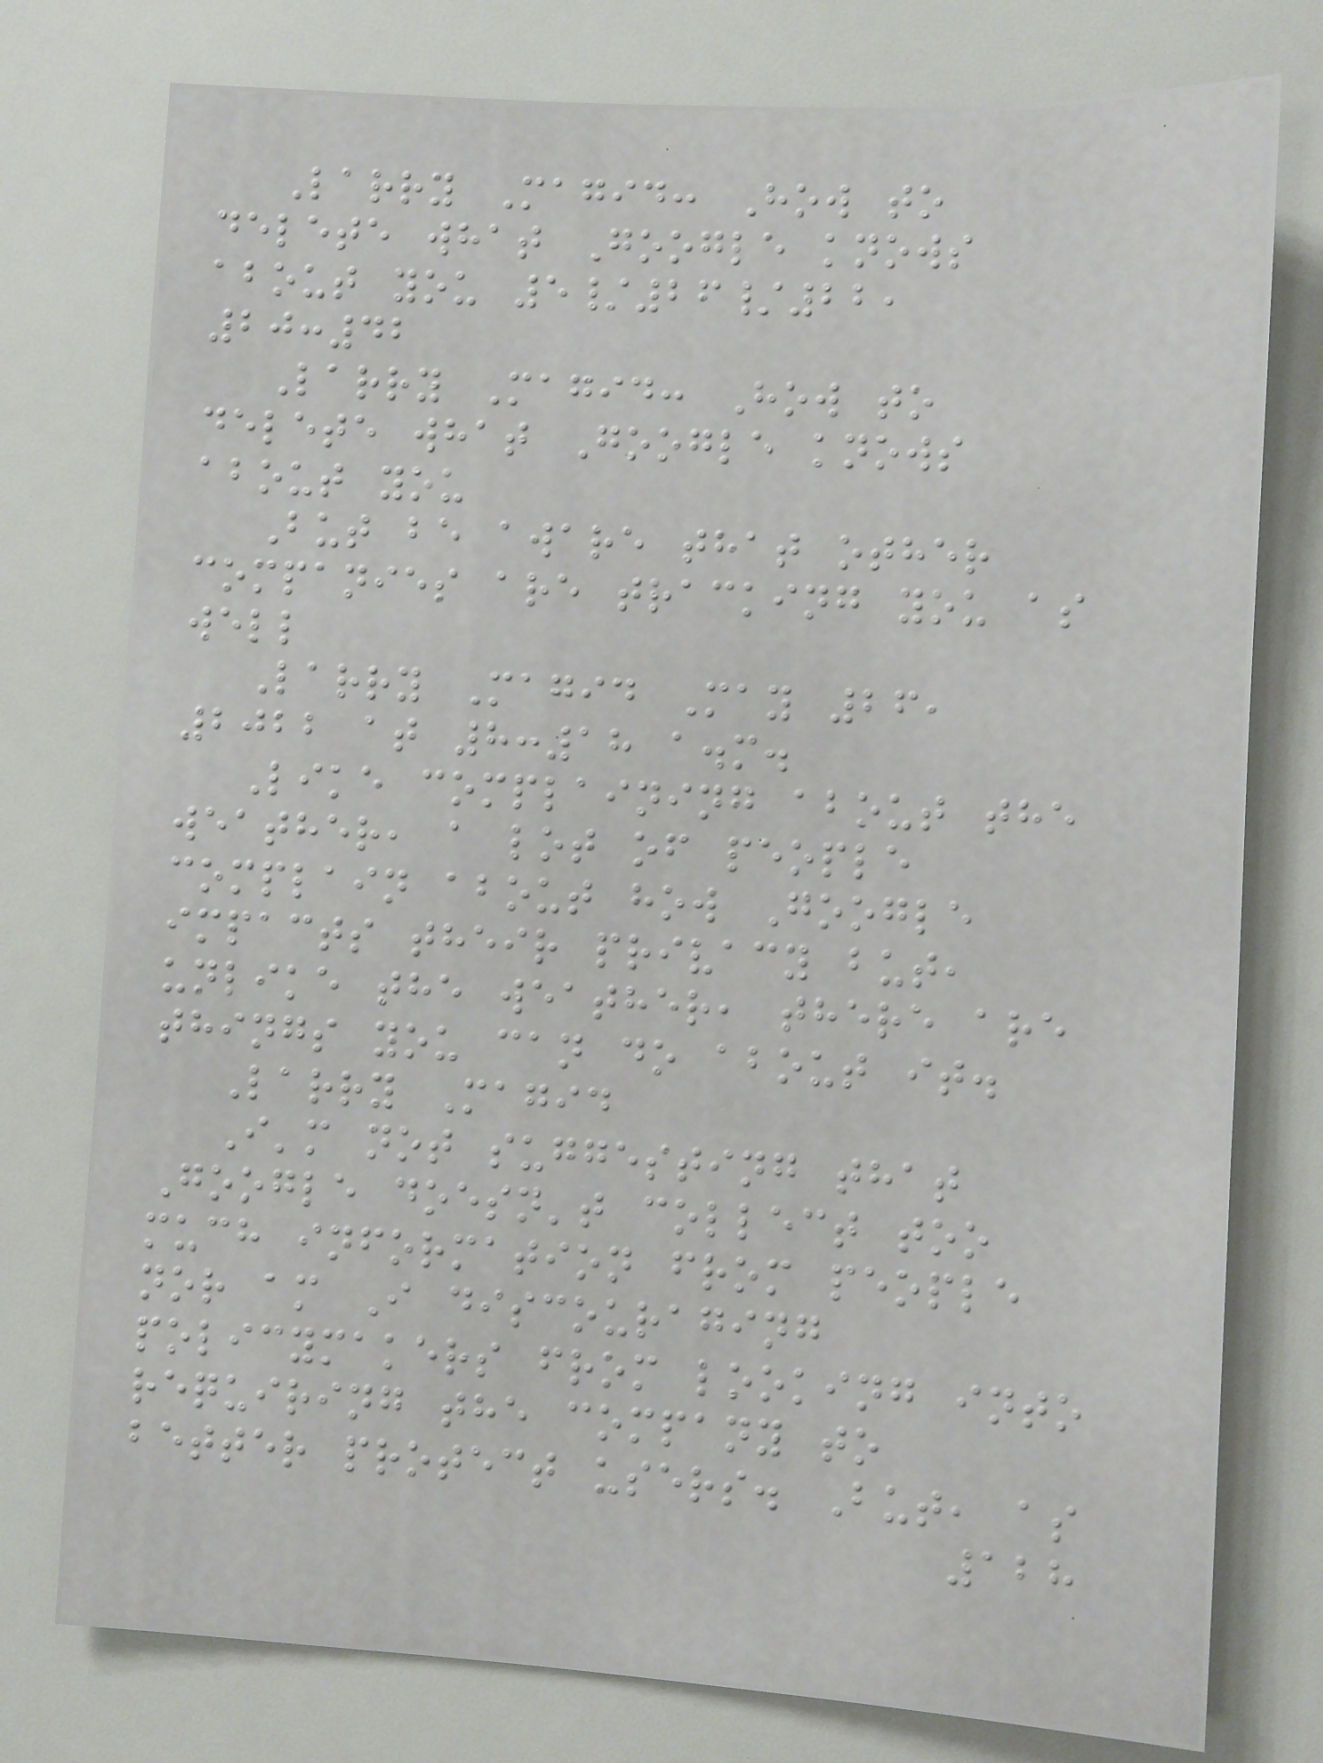Larry Magid: How to
delete what Google knows
about you 5/26/22,
20:42
Larry Magid: How to
delete what Google knows
about you
But be aware that other
companies are tracking you as
well
Larry Magid May 26,
2022 at 8:18 a.m.
Like complaining about the
weather, a lot of people
complain about how Google
impacts their privacy but,
unlike the weather, there are
things you can do about it.
Larry Magid
I'm not suggesting that
Google doesn't collect too
much information from people
nor am I discouraging
policymakers from looking into
requiring the company to
better protect users. But, as
128
